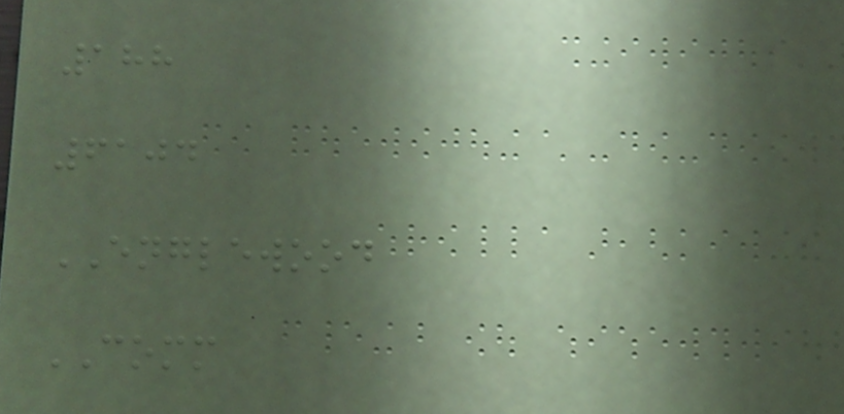188
6104
ENGLEWOOD
COMM
